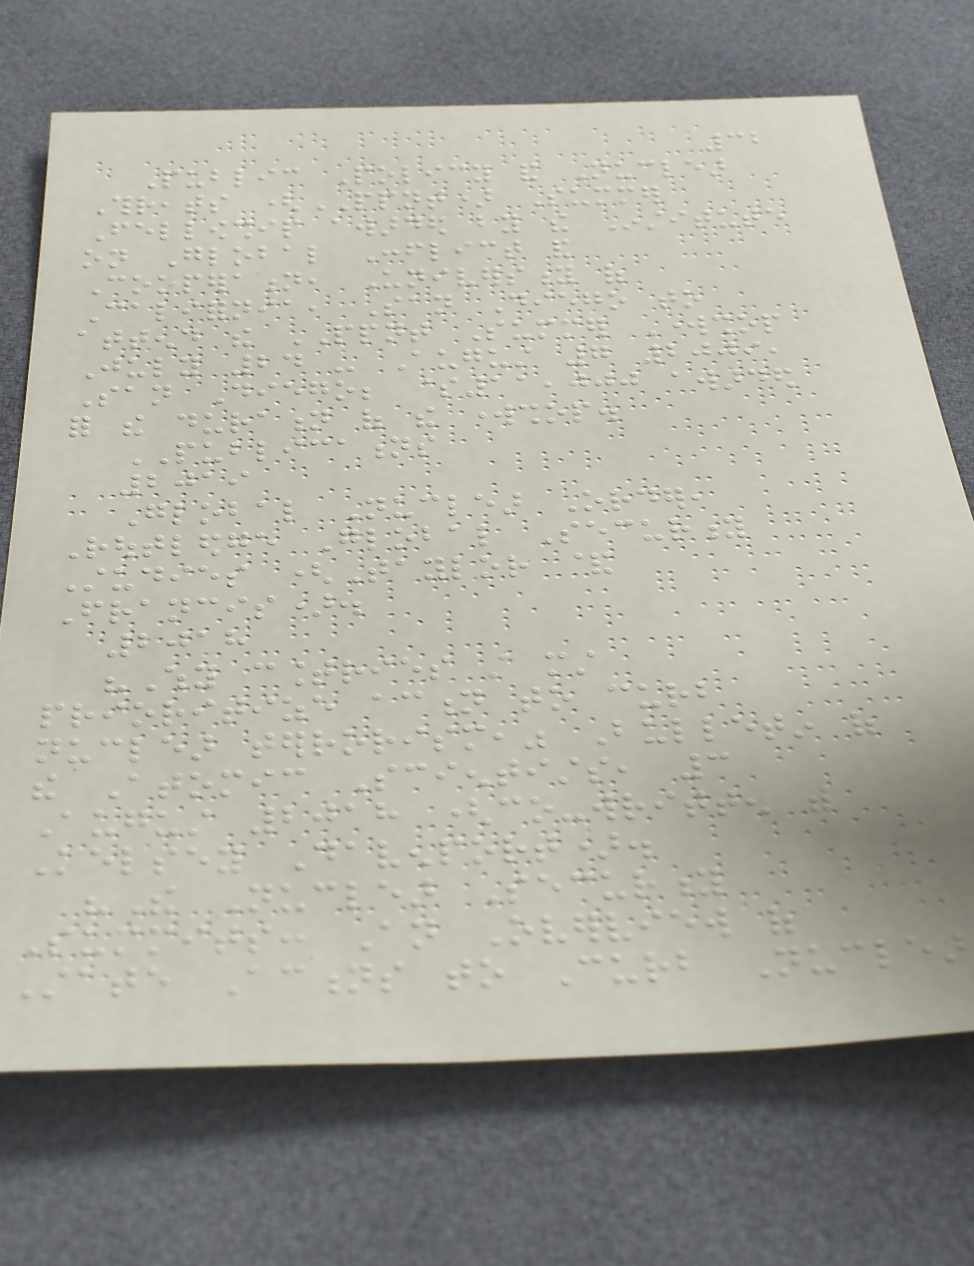32
Public Policy and Nuclear
Threats (PPNT) Summer
Fellowship awarded by the Institute
on Global Conflict and
Cooperation, University of
California, San Diego to
attend the PPNT Summer Workshop
July 24 - August 7 2009,
San Diego; $11,000 awarded
for the duration of the workshop.
PUBLICATIONS
2019
Global Nuclear Order,
Routledge Global Security
Studies (Taylor &
Francis).
2018
"Why countries still must
prioritize action to curb
nuclear terrorism," Bulletin of
the Atomic Scientists, 3
August 2018 (co-written with
Kelsey Davenport).
"The Nuclear Security
Summits: An Overview of
State Actions to Curb Nuclear
